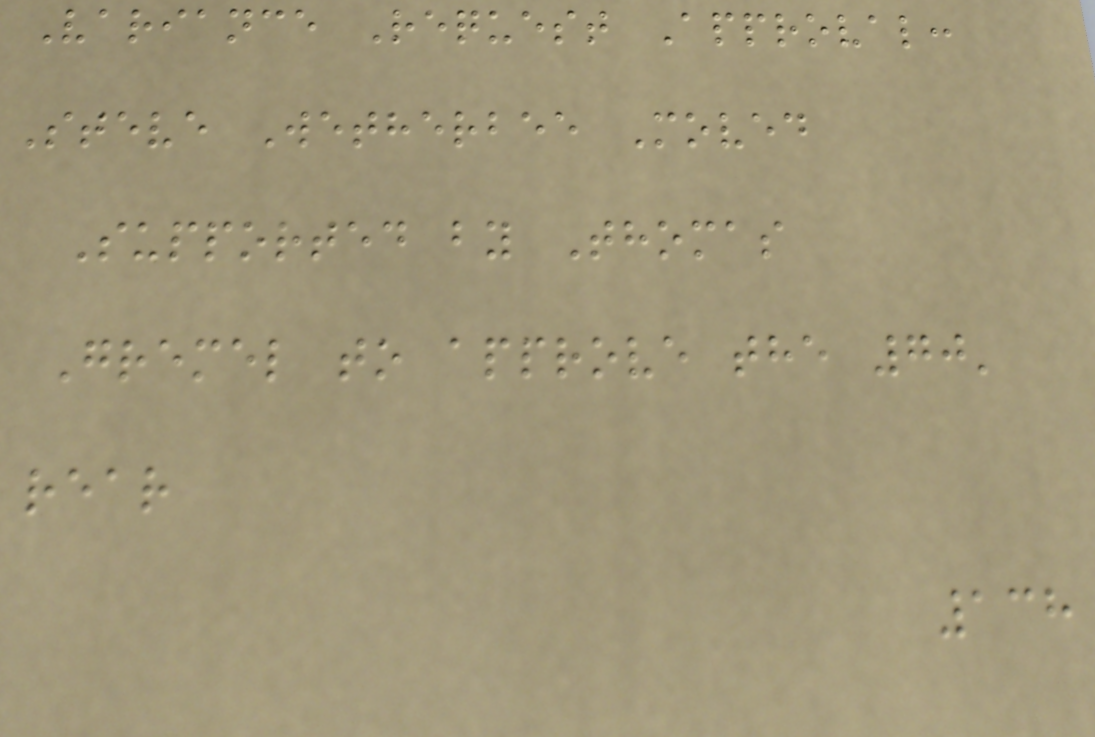Variance Request Approval:
Steve Wetherbee Moved
Supported by Thomas
Gremel to approve the 70'
rear
138
